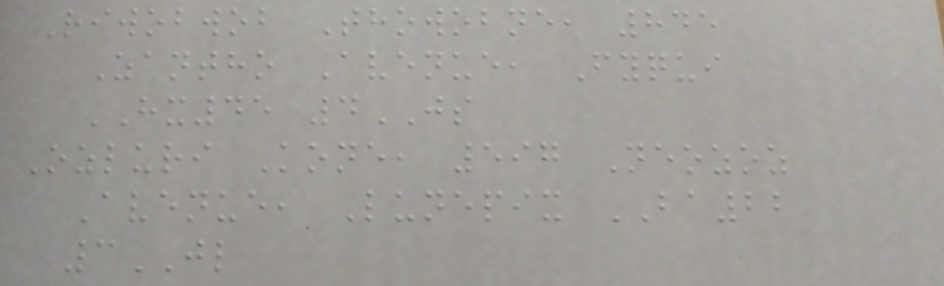Riwobwob Thowobne, 845
Zantho Avenue, Fyqui
HX45 4JS
Ozluri Kone, 597 Neozoz
Avenue, Lunepix BA22
3JL
